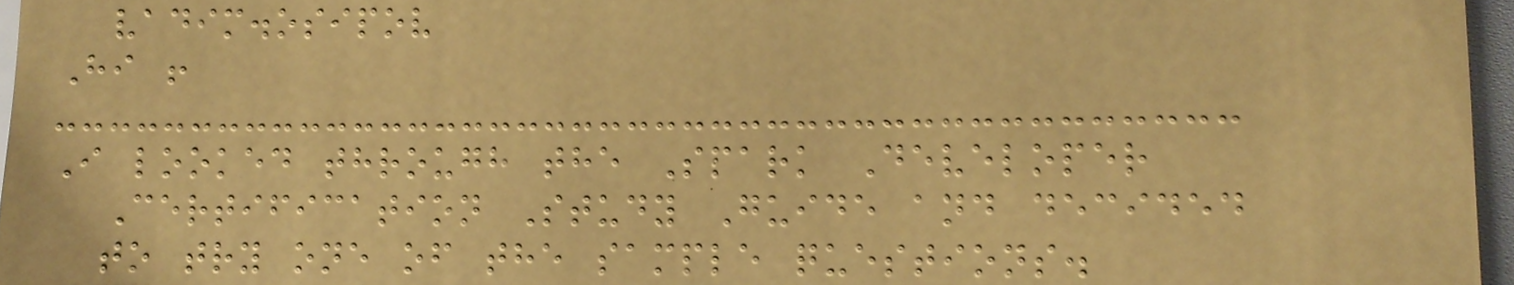vadim.osipov
Hi !
I looked through the Spark Developer
Certification Study Guide and decided
to try one of the sample questions.
